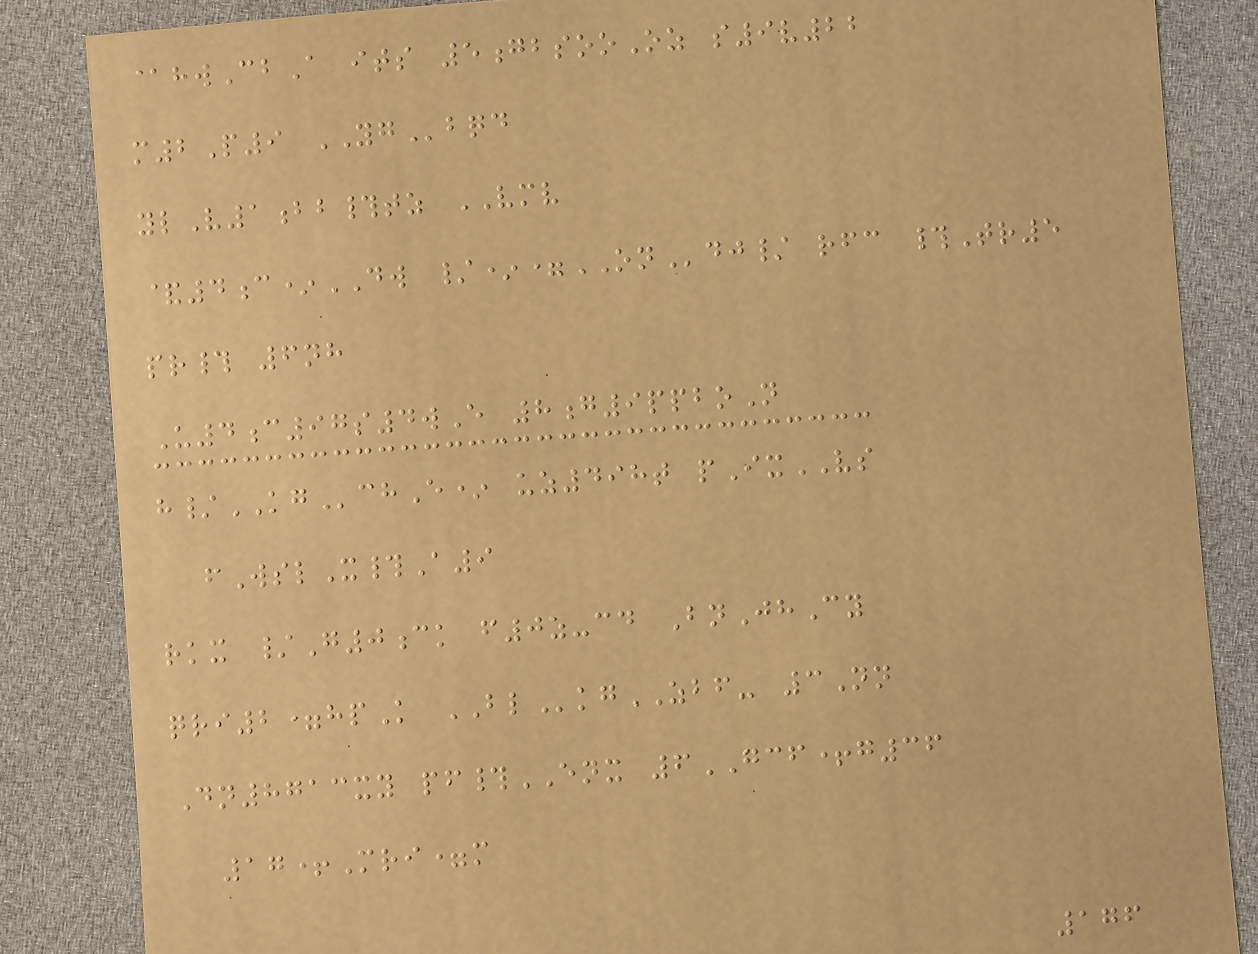@hwCbA its 5gbsooOz s9v22
m2P9 YGbqd
ylV1bb#tz VMV
&4c*DW /*=ONdj/ rfc #Tr5
pr# 6nh
U4c97s4wE 8g9ppboN
h/KGchE* uz498t pIxVS
fWslX#A9
rkx /G0ck f0z-cd BnJhCy
qri2=hpK BLkgZBF- 3Nn
Dn8713xy pf#ENX 6GCF+g36
17+Mri=m
176
